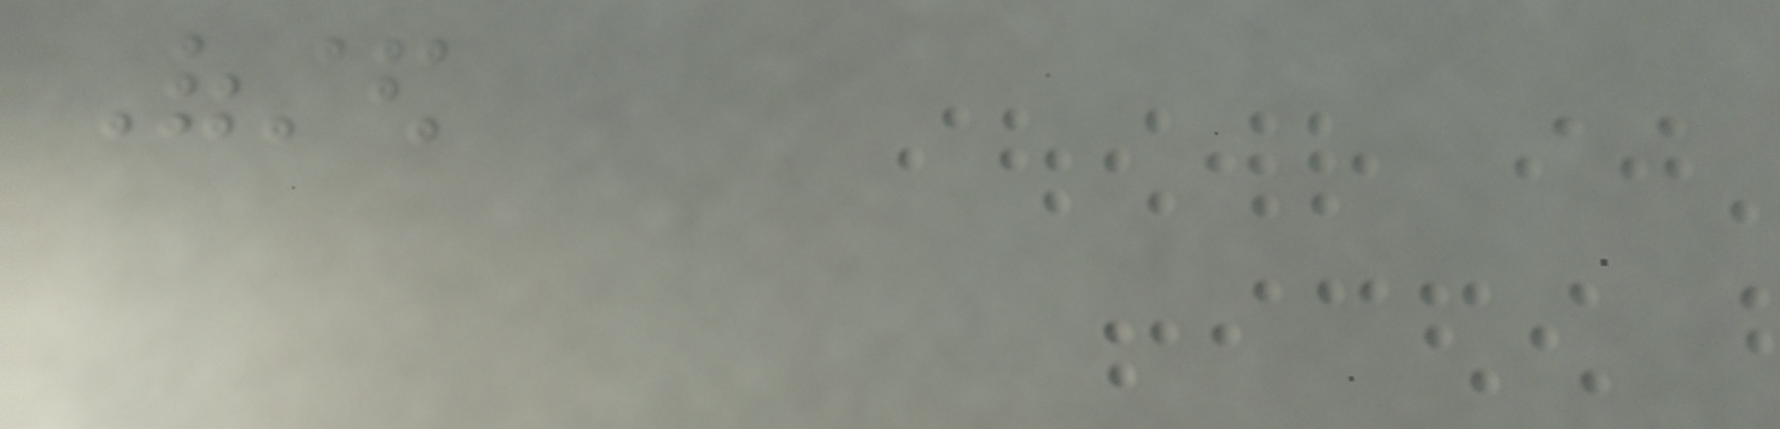Ofsted
